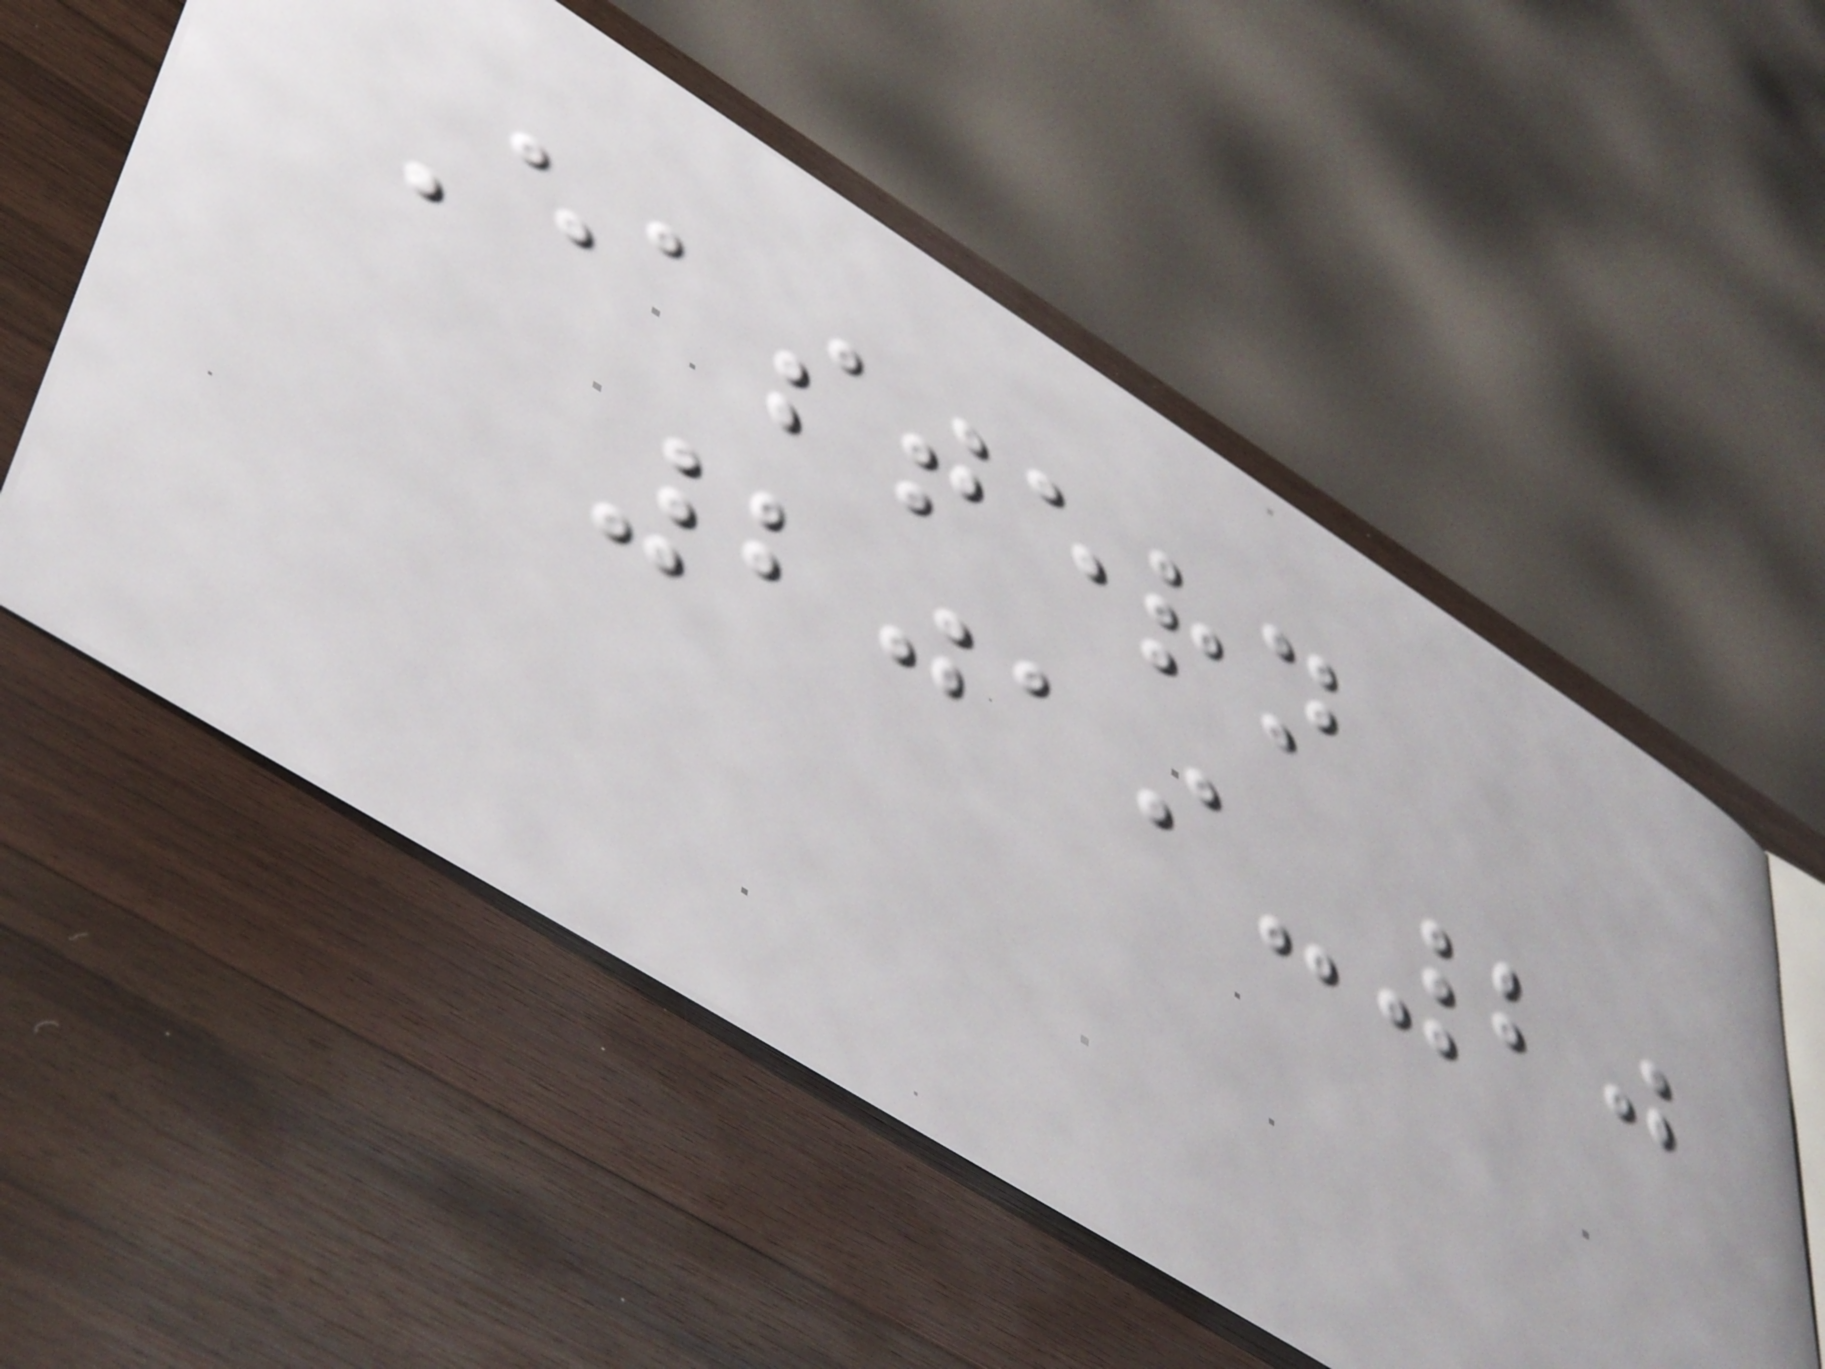Eastern
2019-20
